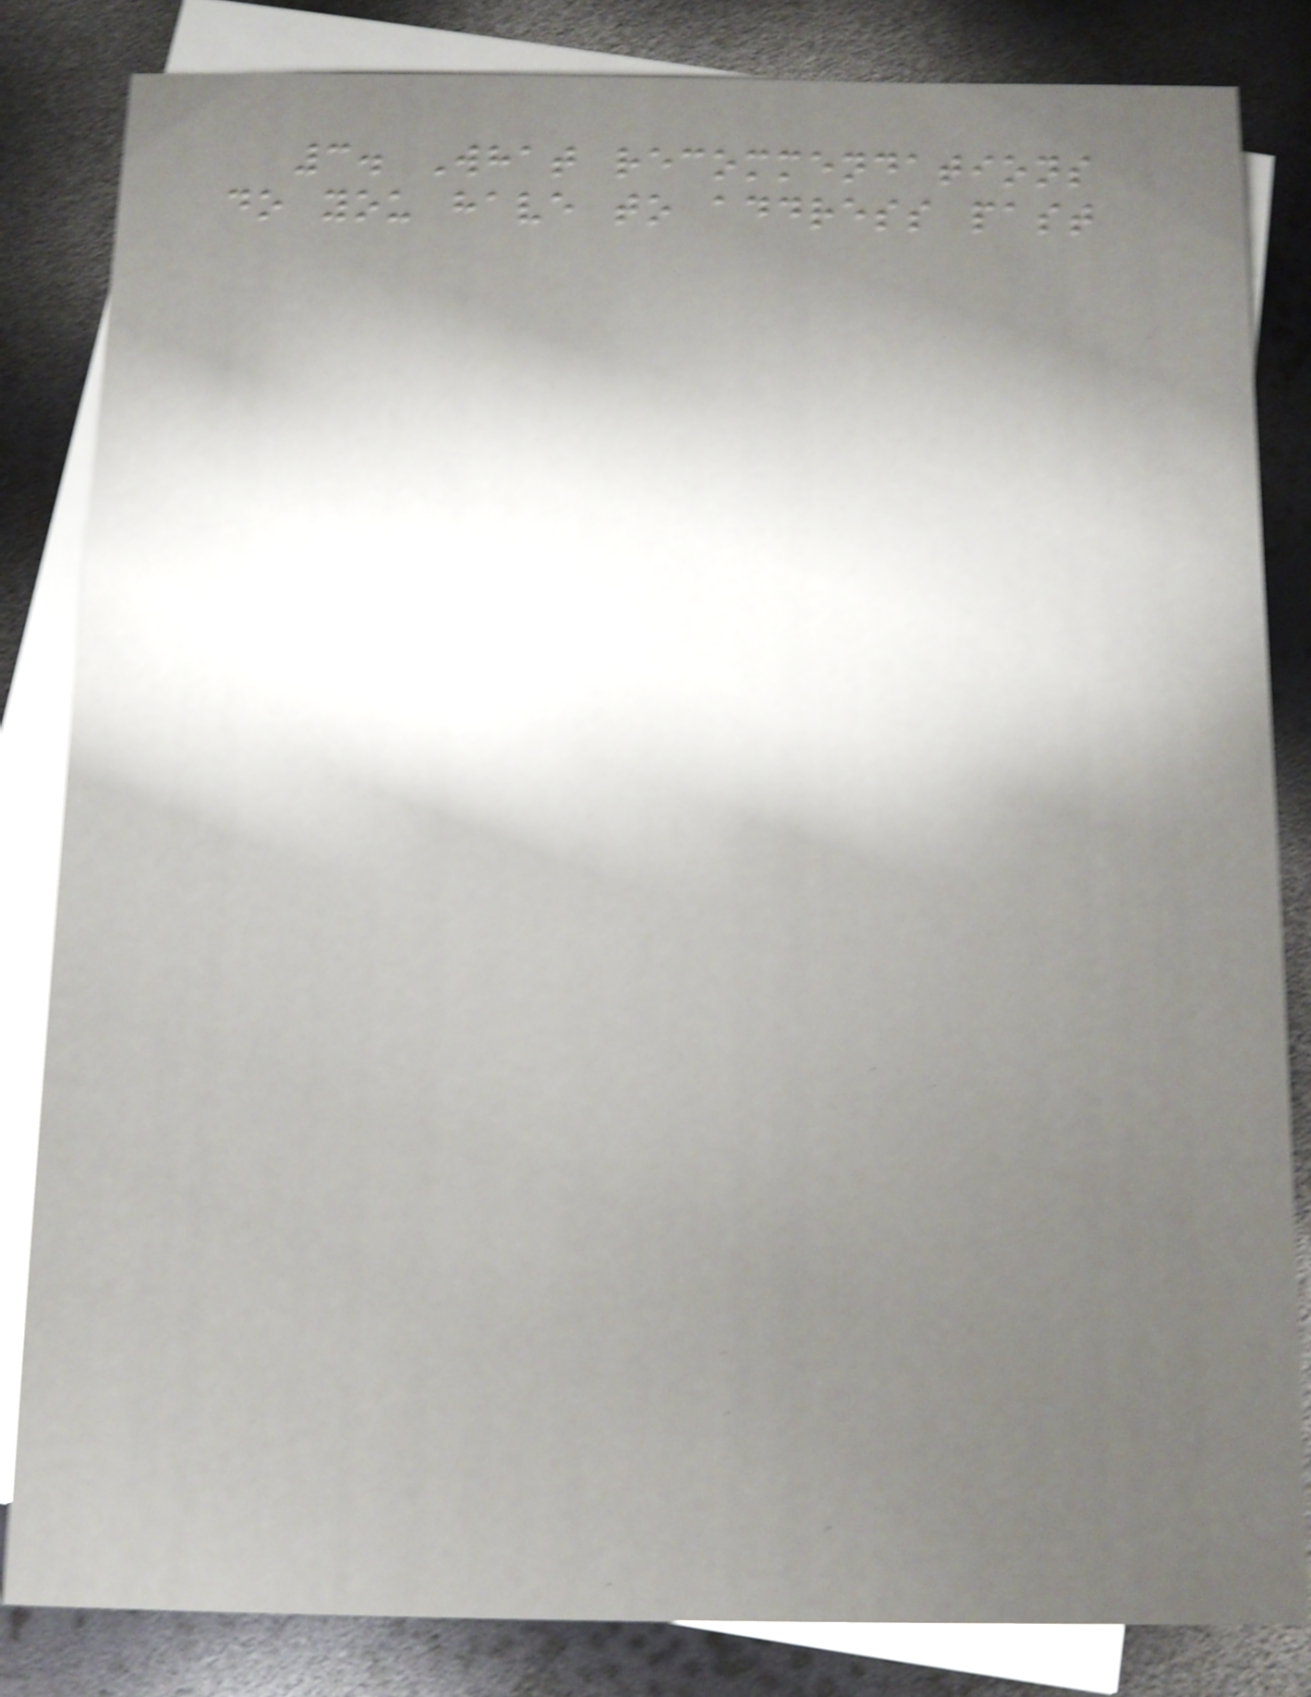3. What recommendations
do you have to address past
